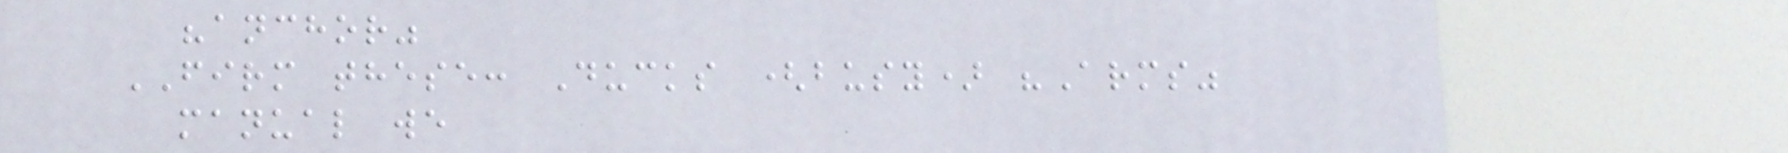"anchor"
FIRM these: Ducks (busy) "Arms"
manual we
